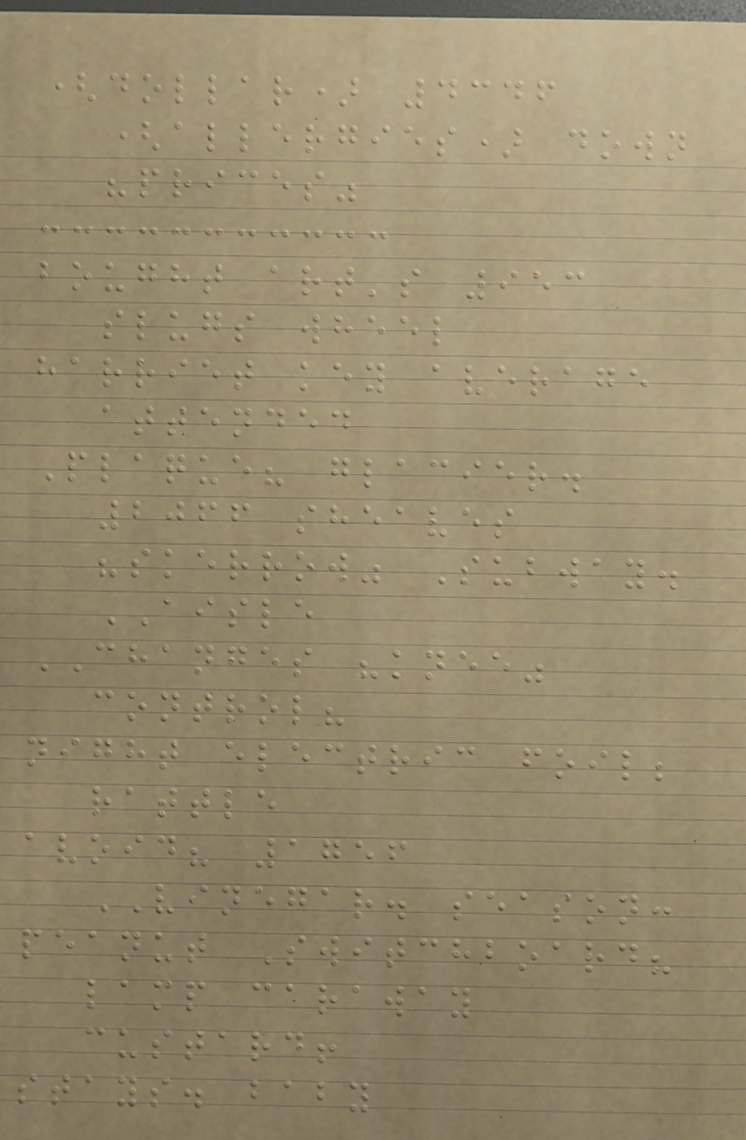(dollar) 4346
(allergies) down
"prices"
bought art's 953
slugs wheel
harriet key average
attended
Plaque? glacier.
2066 sheaves
"skerrow" Subway.
AISLE
CHANGES "knee"
control?
night electric foil;
rattle
avoid? 1756
VINEGAR. season:
peanut Switchboard?
lamp caraway
custard!
stays. baby
